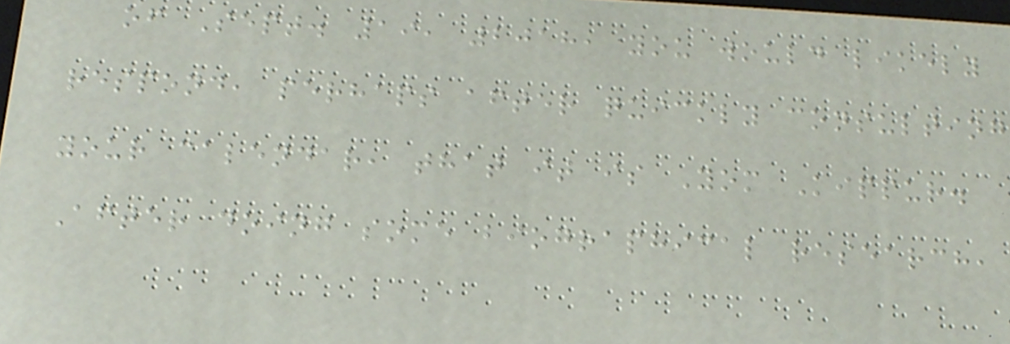of Sept. 19, 2018, you would likely
respond, perhaps after quickly consulting
your calendar, that it is Yom Kippur.
After doing some biographical research,
